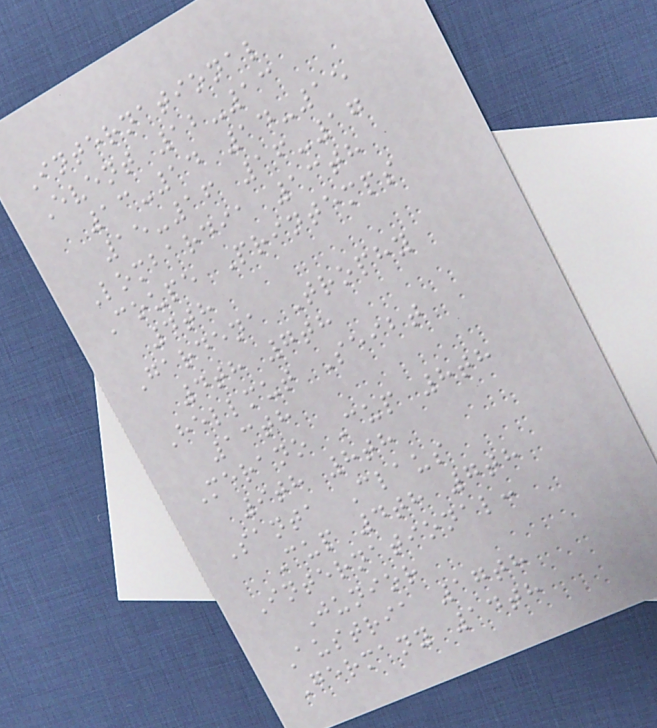International
Event 12-13
13-14 14-15
15-16 16-17
Lombardia 13th
Coupe Printemps
4th
Gardena Trophy
4th 7th
Hellmut Seibt
13th
Merano Cup 8th
9th 8th
Santa Claus
Cup 4th 7th
International:
Junior
Austria 17th
Germany 14th
